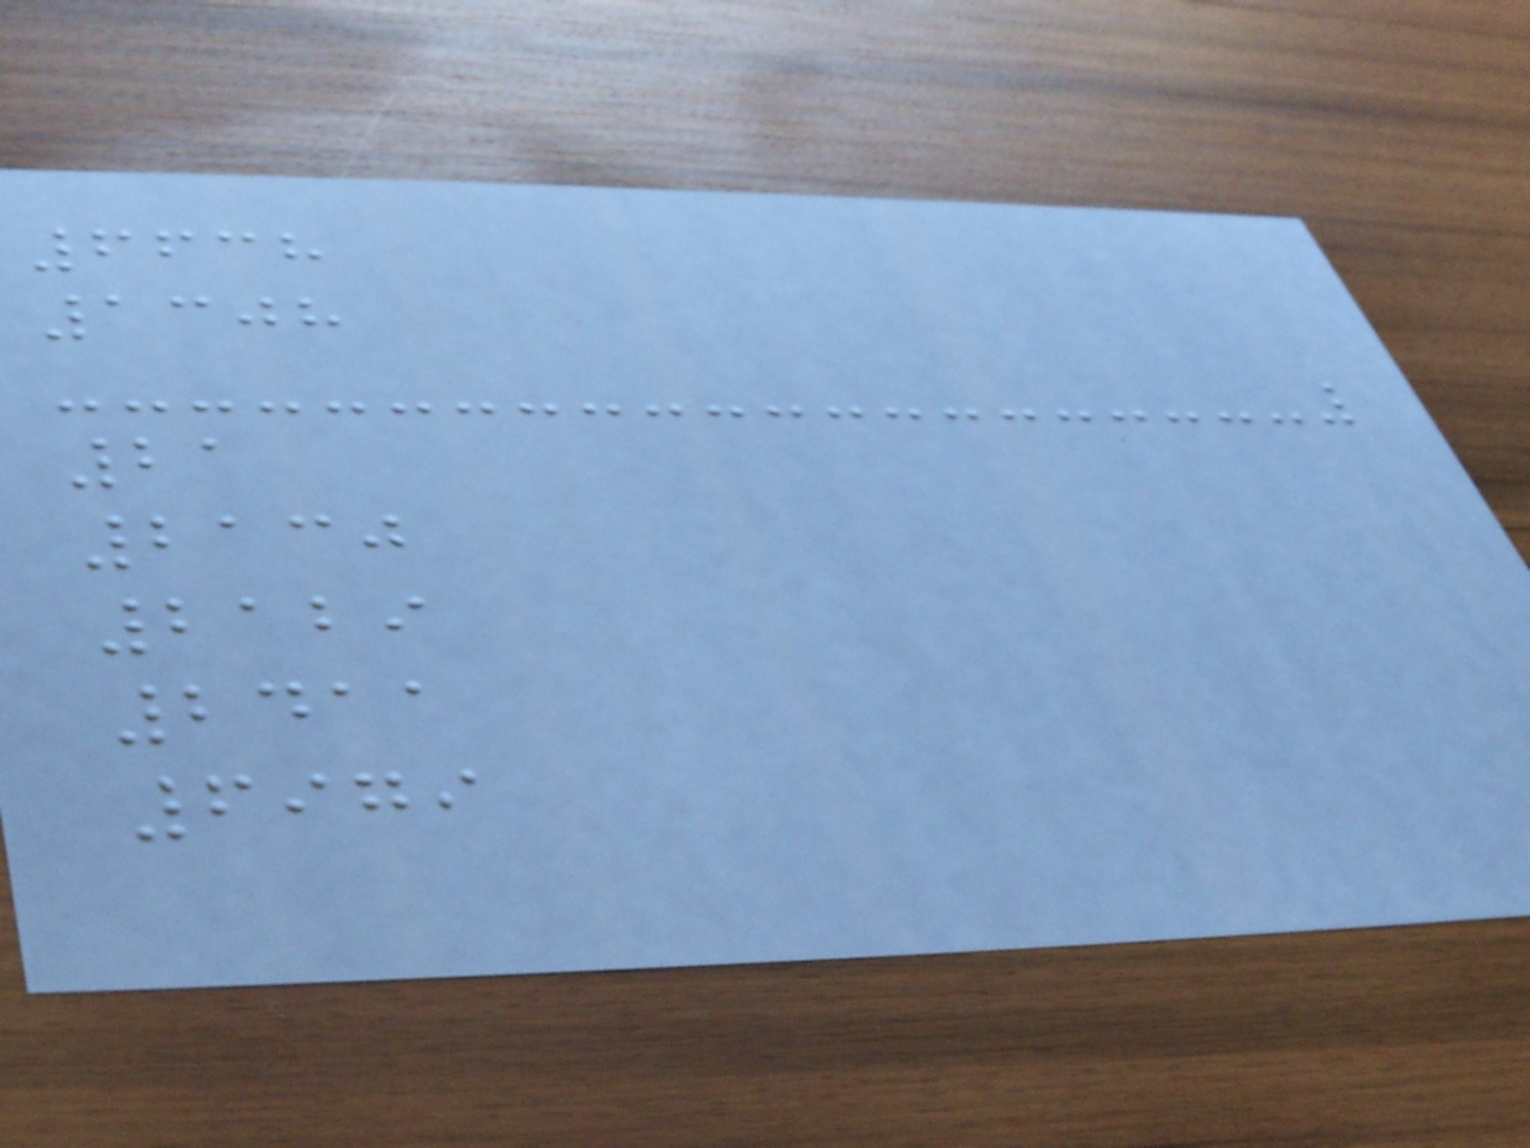6638
1308
21
2130
2129
2411
6979
